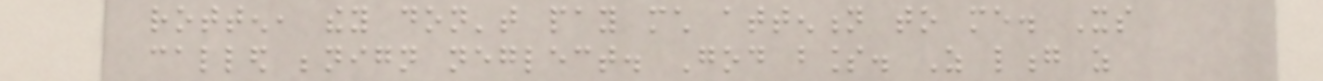rotten, they don't pay much attention to me. Its
called benign neglect. God bless. As long as
